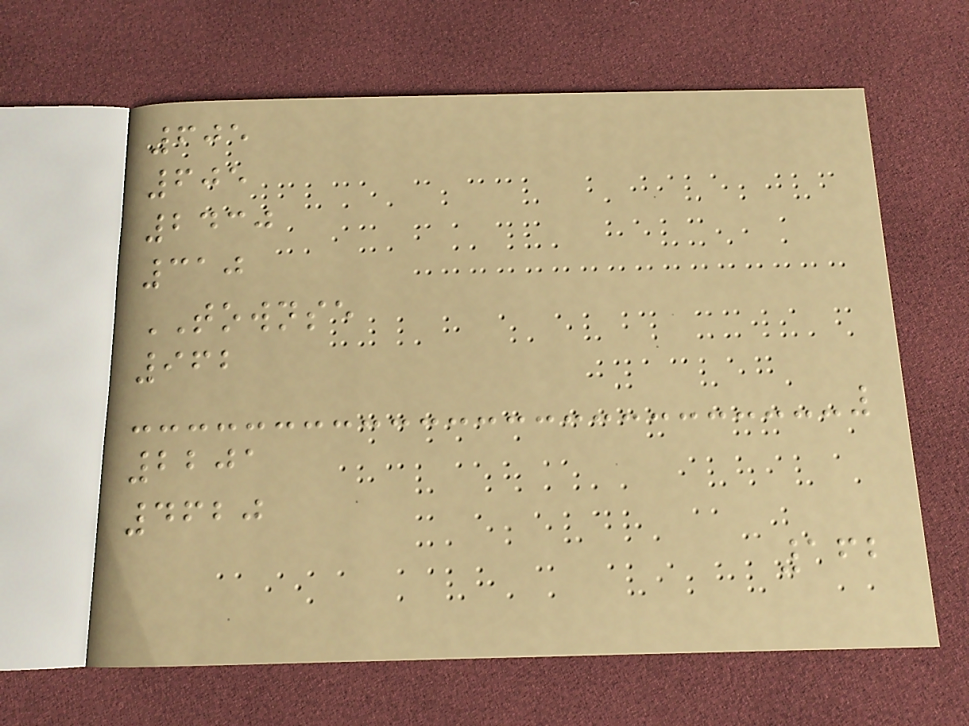605
605
2430
310
TOWNSE
962
2201
4620
162
